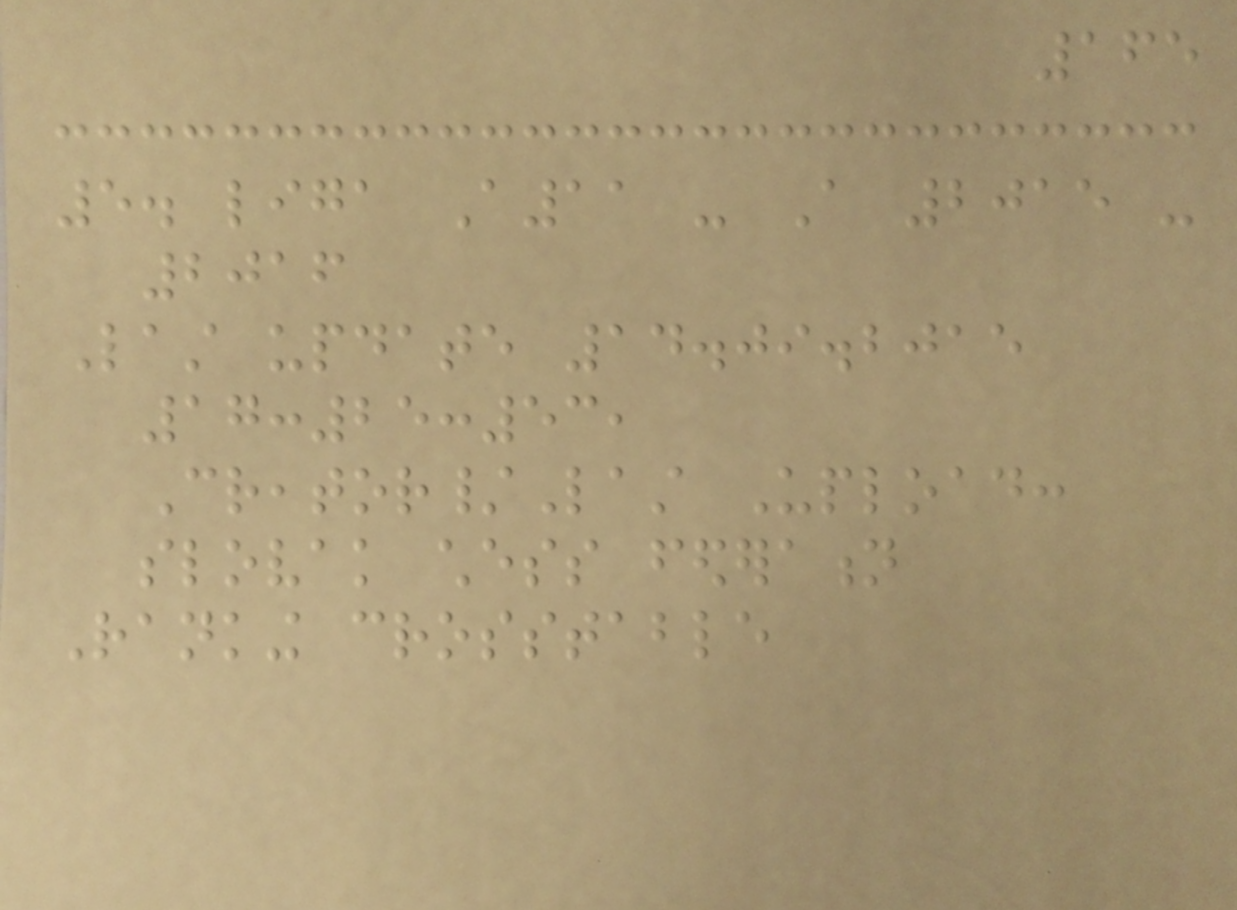165
5. liga A11 - A 2015 -
2016
Last update 14.09.2015
17:25:53,
Creator/Last Upload:
slovak chess federation
Ranking crosstable
